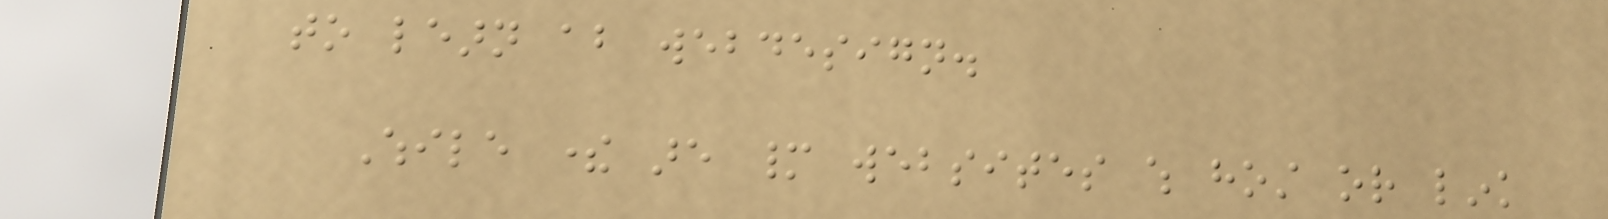to learn about webdesign.
While there are many websites which host or link
